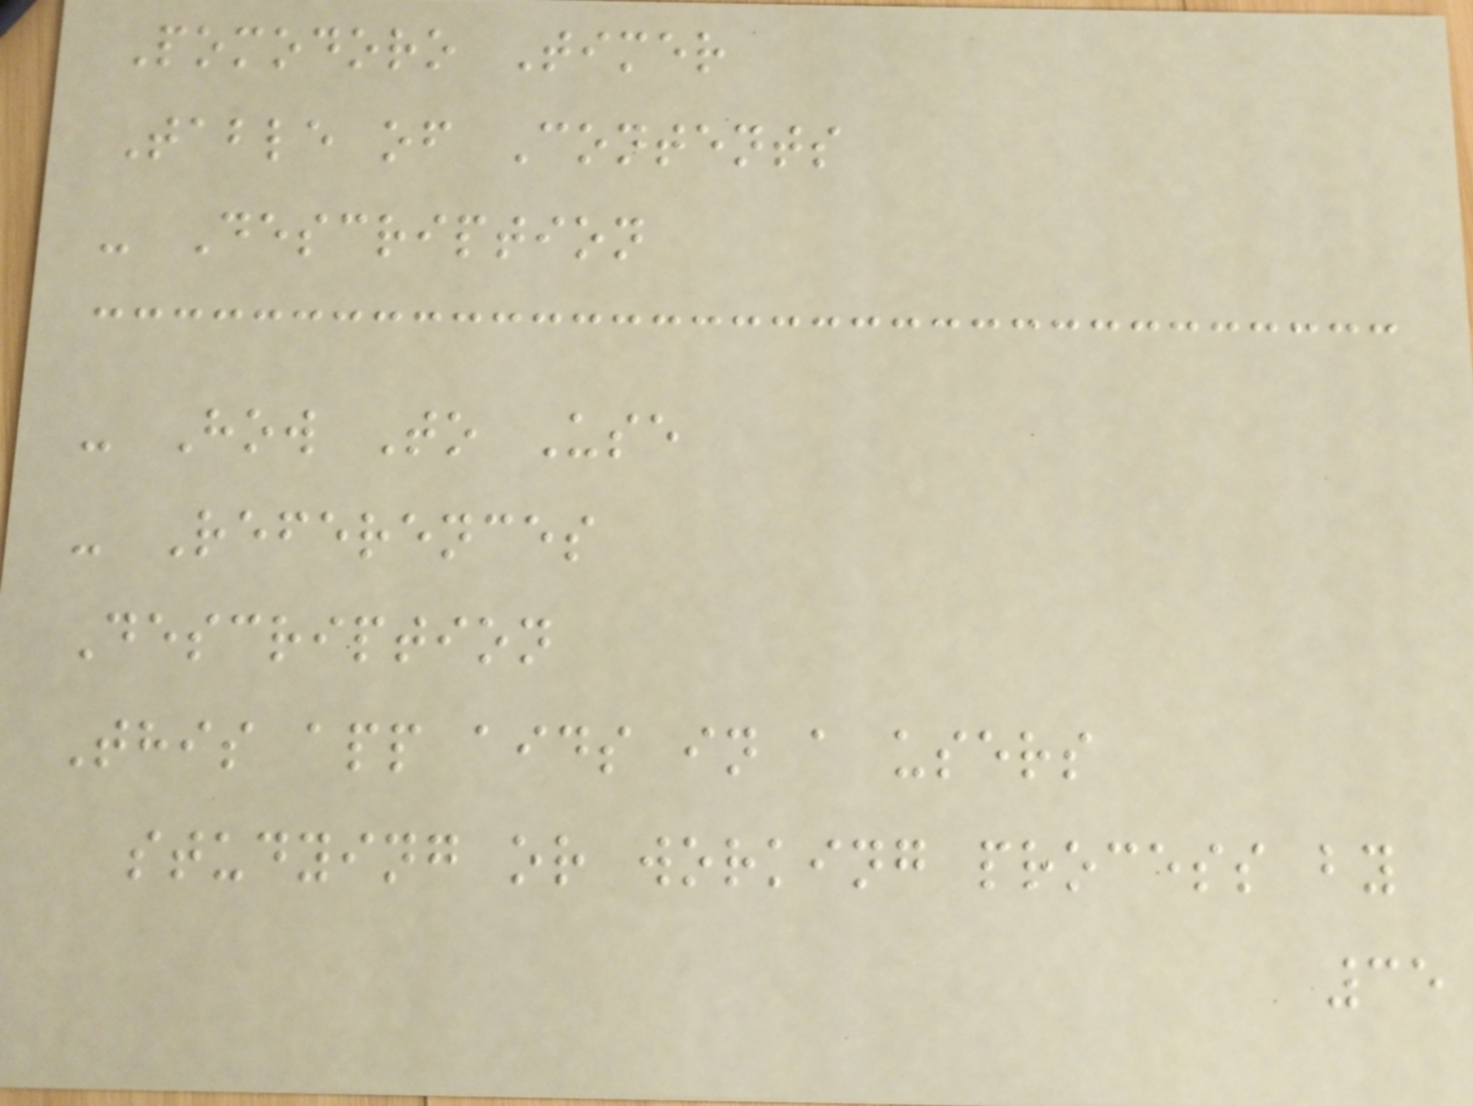Pomodoro Timer
Table of Contents
- Description
- How To Use
- References
Description
This app aids in a users
studying or working process by
35
